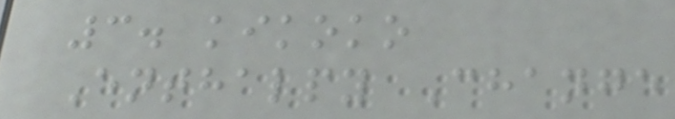3. kikoko
Enthalpy Change
